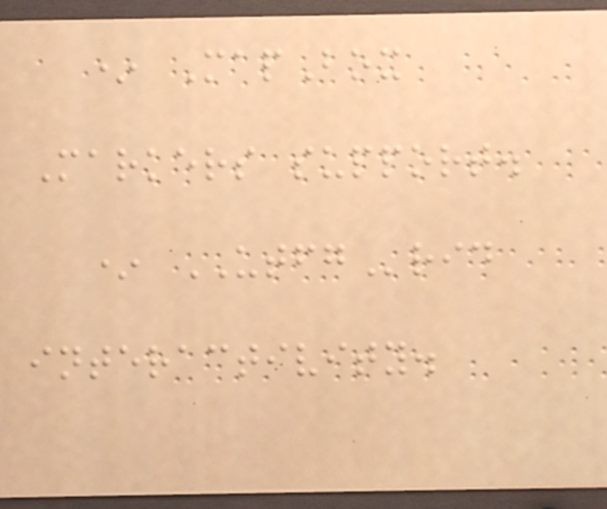* MapBox
Markers support.
* UTFGrid
interactivity.
